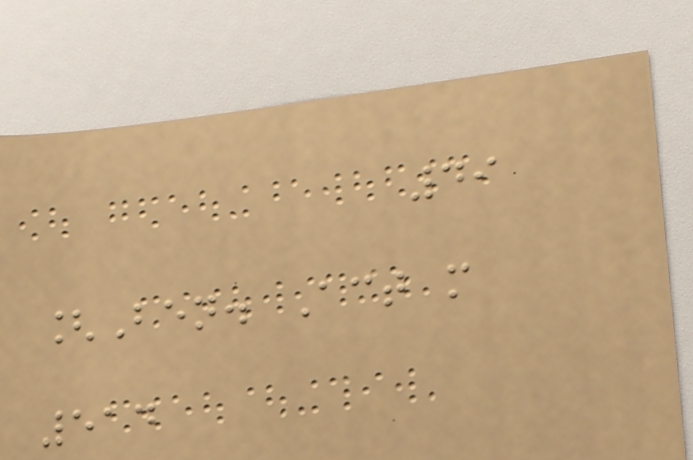49
[Ben. Act m
514
